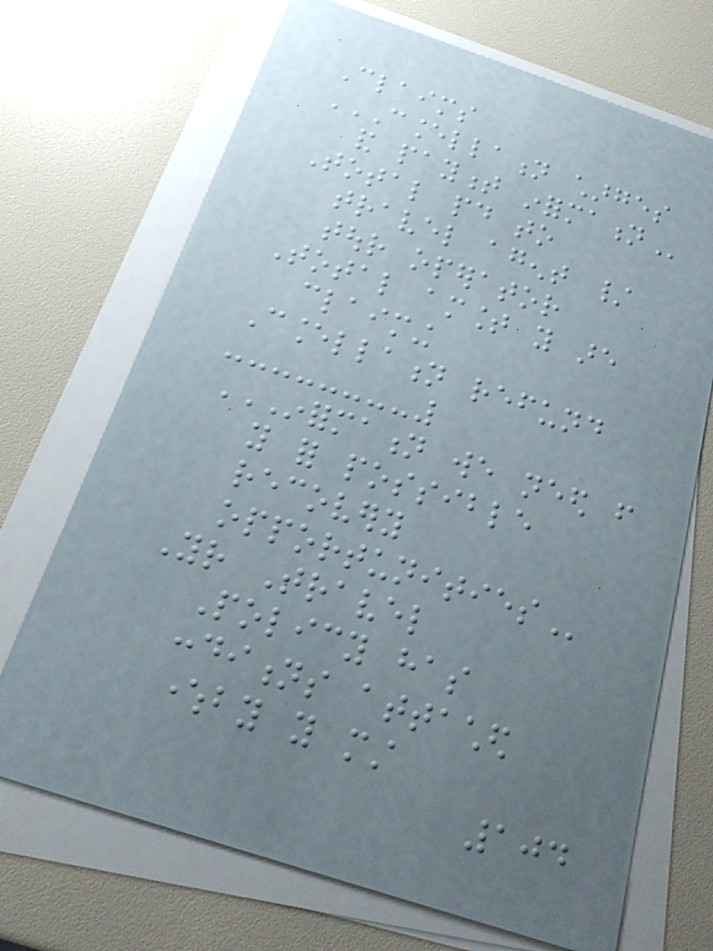Claims
CANCELLATION CHARGES
AND PAYMENT INFORMATION
Total paid to
travel agent /
tour operator
Total amount you are
claiming
Cancellation refund
INFORMATION WE NEED FROM
YOU FOR POSSIBLE
RECOVERY
OPPORTUNITIES
Your Travel
Policy has
conditions attached
whereby you must
104
